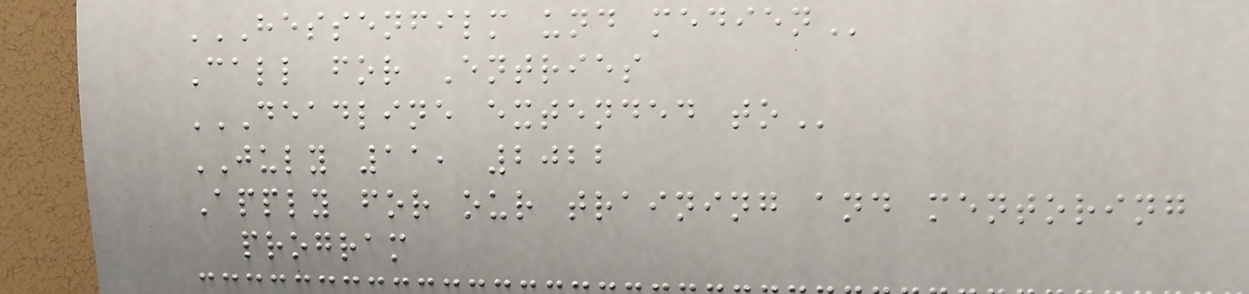HESSENFILM UND MEDIEN
Call for Entries
DEADLINE EXTENDED TO
JULY 11, 2022
Apply for our training and mentoring
program
